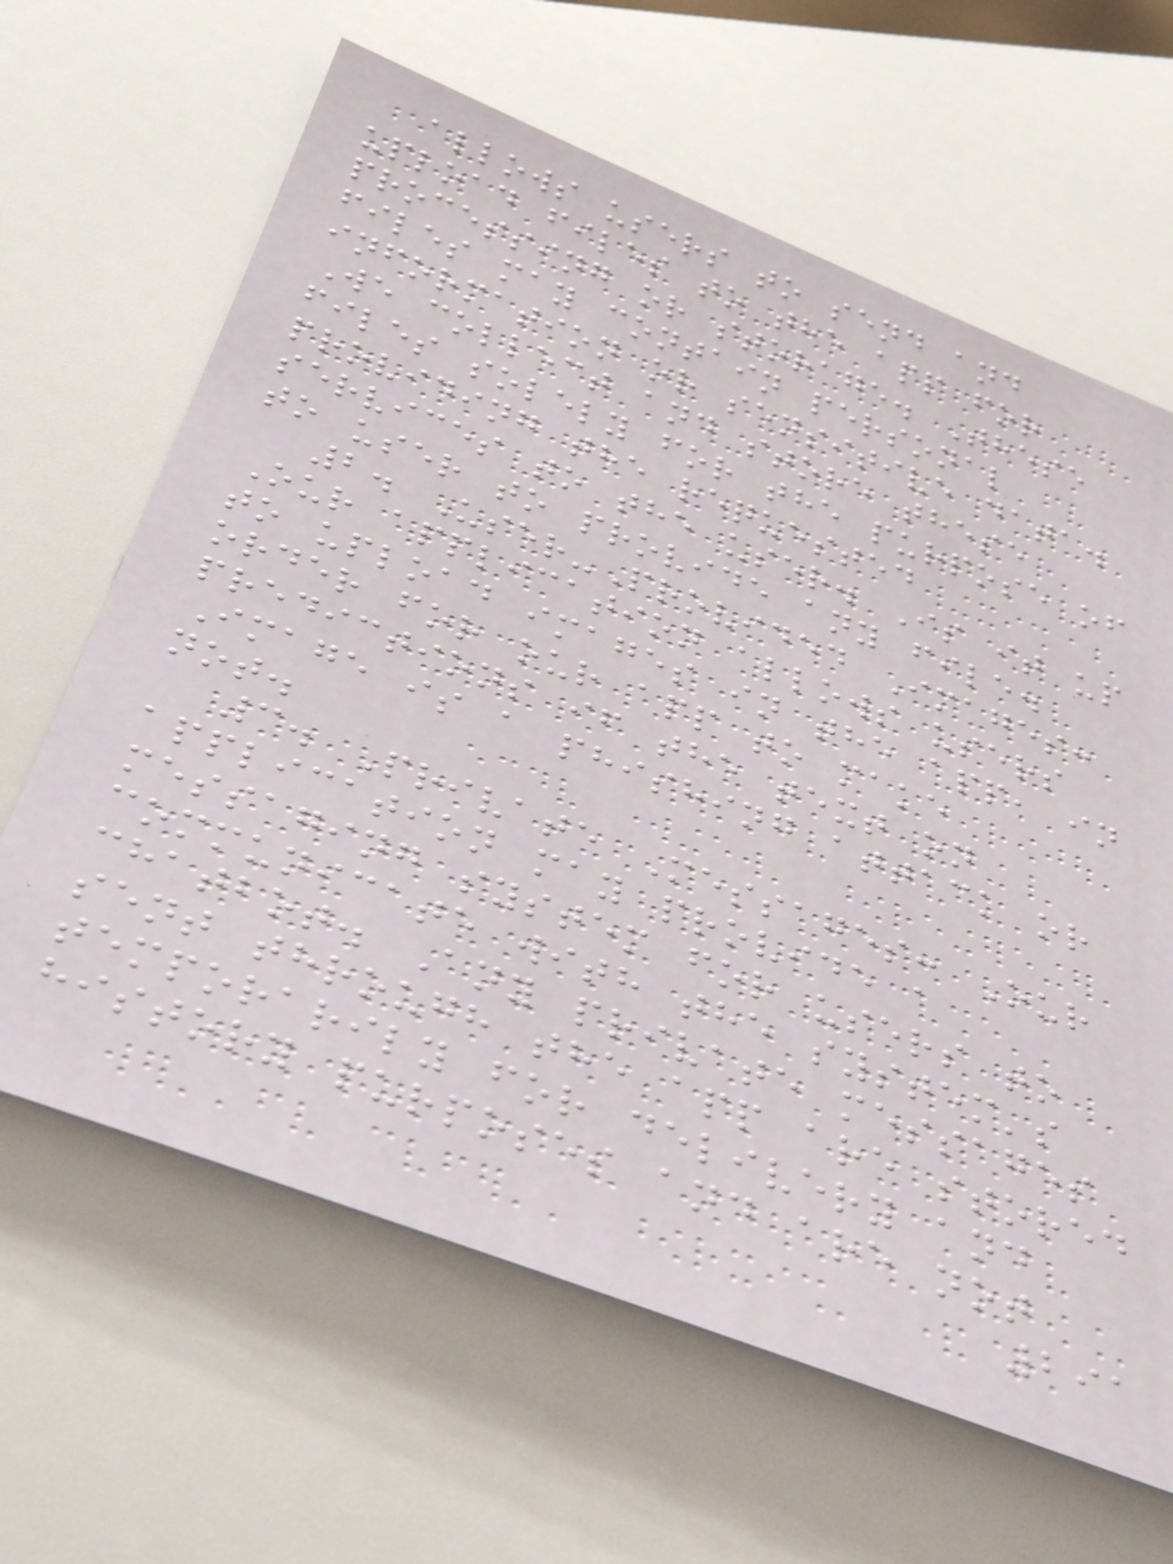allows users to send and
upload files to the app for
processing or storage. These
files may contain personal
information or sensitive data.
We collect and store these
files solely for the purpose of
providing the requested
services to the user. Is it up
to user to provide any file.
2. User-Provided Images:
Our application allows users
to upload images in the app, in
order for our app to make
predictions if the text on
Image is a phishing attack or
not.
3. Private Messages: Our
application may provide a
messaging system for users to
communicate with the system's
chatbot. Any private messages
sent through the app are stored
temporarily for delivery and
history purposes and are not
291
